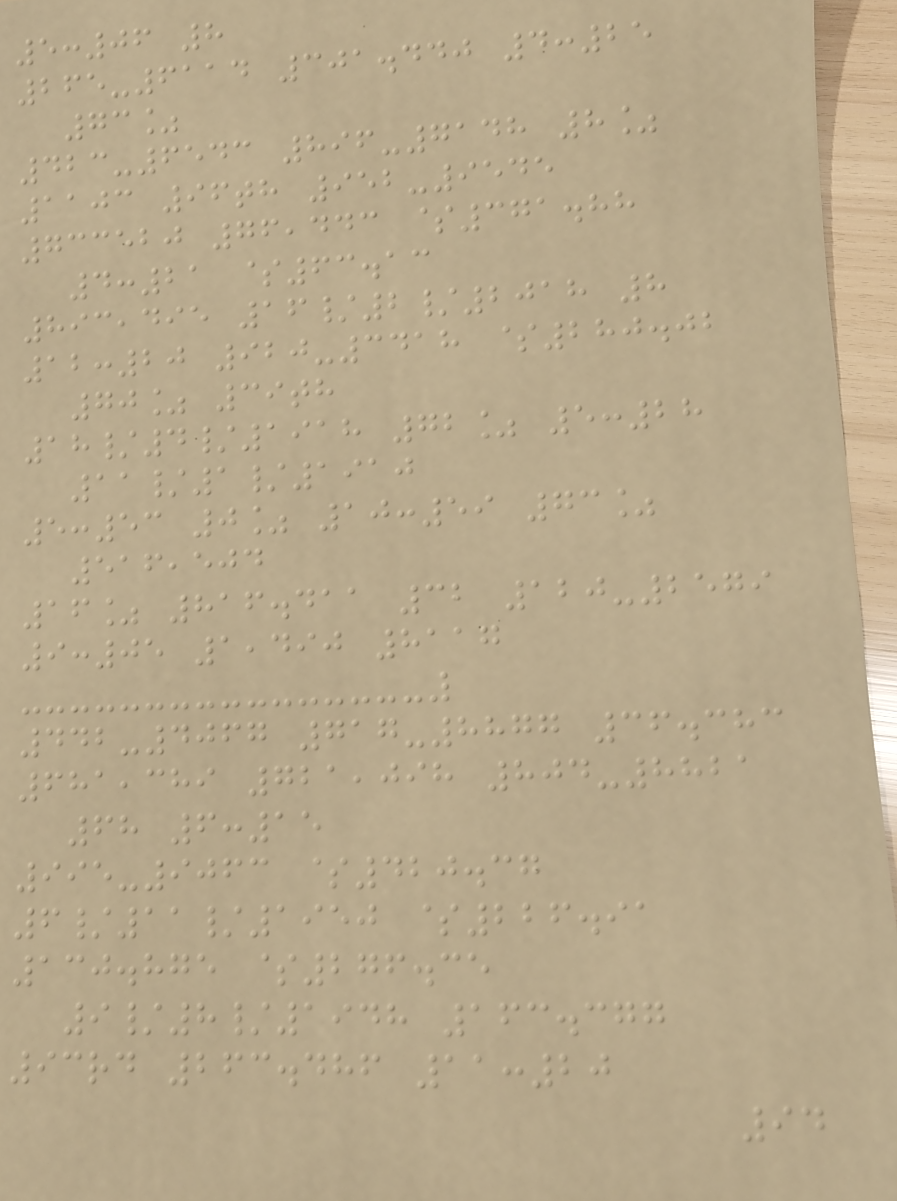5:06 8
265-6114 301.440 4:25
73%
423-6543 896-7148 8%
1103 96th 952-9545
733520 76,443 $371.88
4:21 $63.13
893,495 16/2/2018 8
12:20 920-3418 $280.02
70% 39th
18/4/1918 72% 5:28
11/1/1910
5:53 0% 10:59 73%
516,504
16% 816.411 32 120-2579
9:05 1,490 8117
442-4067 717-8877 36.383
681,389 721,098 804-8821
68 6:15
995-9063 $420.37
6/11/1950 $226.91
130.875 $276.35
9/8/1948 163.377
93rd 263.486 11:20
94
